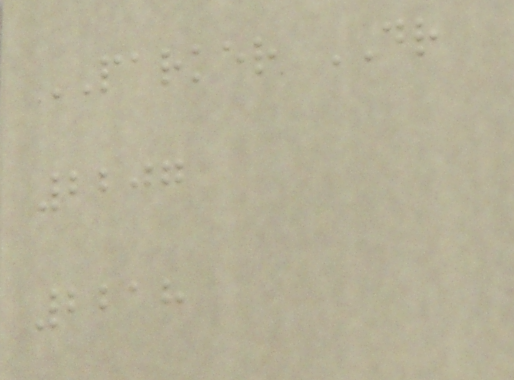PARKER DR
2207
2218
